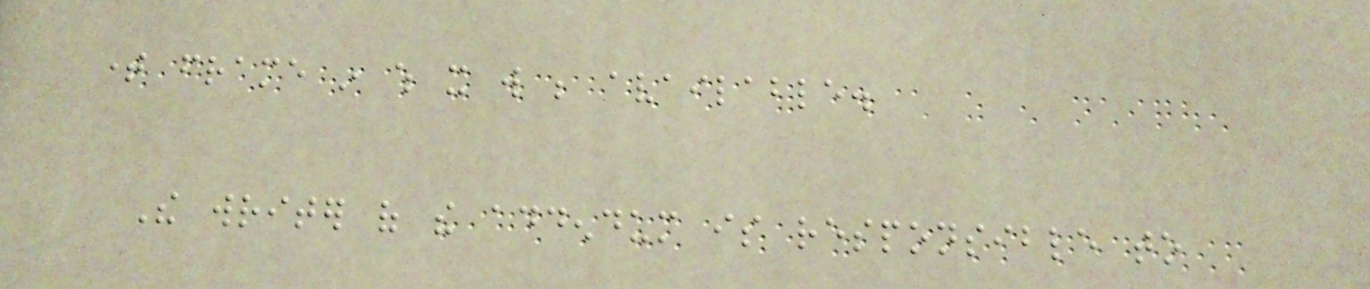time frame in which it will be available.
The writer of the addendum is responsible to
